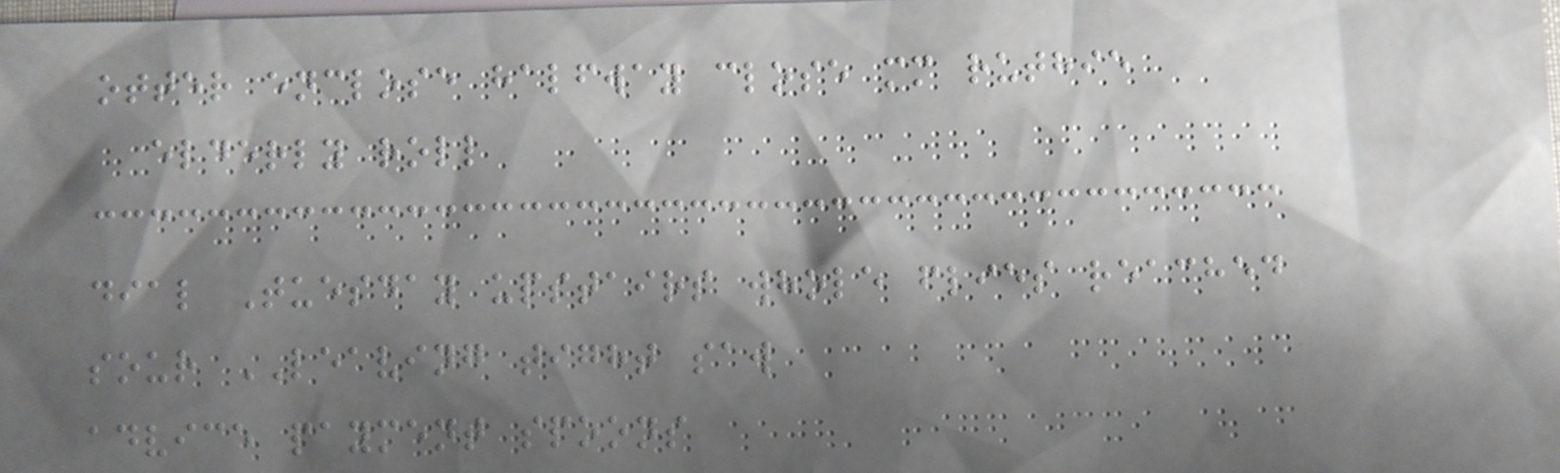otter enclose halfway close mm ruthie
elderly roll
dial Tuesday upstairs whole flies reached
sour LEAVING tight saw
advice payment spoons
